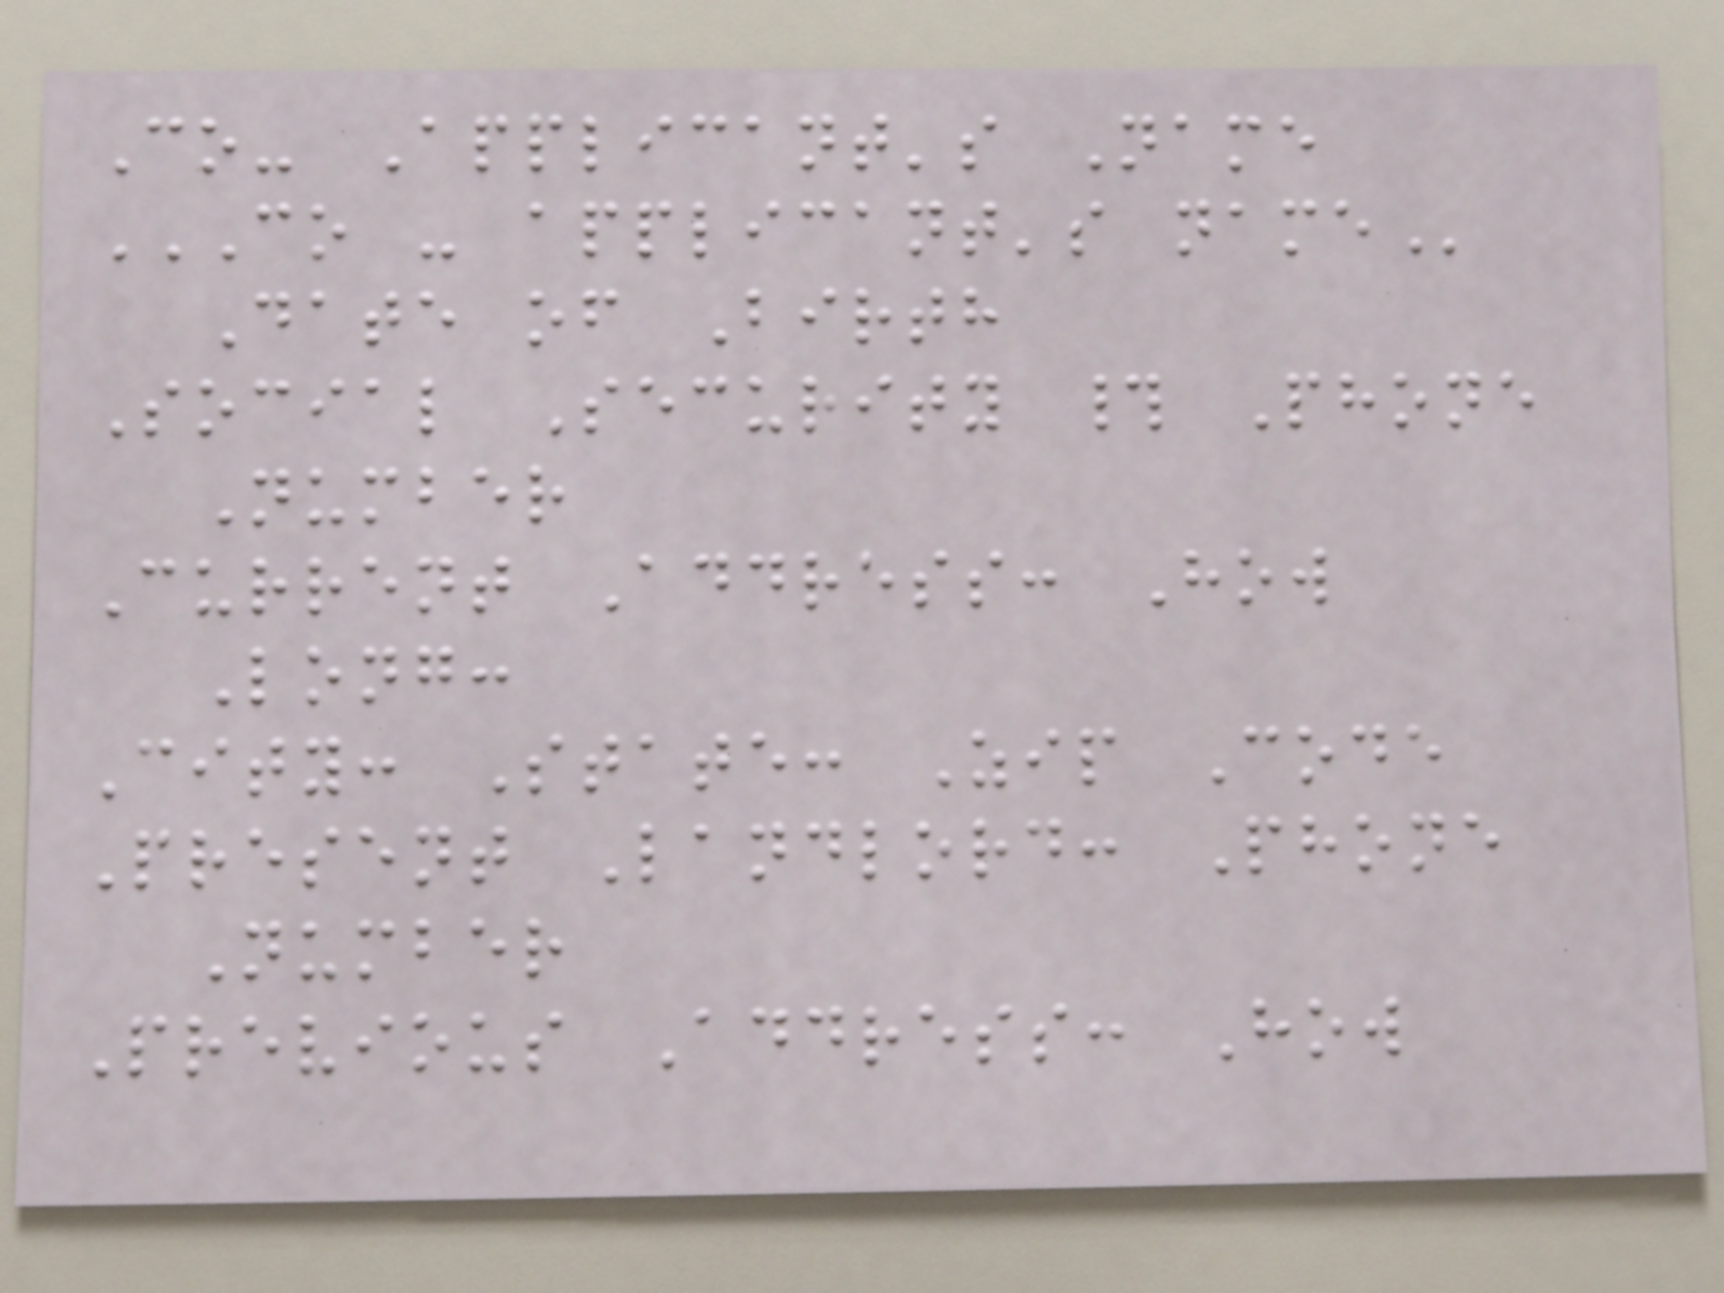Co- Applicant's Name
CO - APPLICANT'S NAME
Date of Birth
Social Security # Phone
Number
Current Address: How
Long:
City: State: Zip Code
Present Landlord: Phone
Number
Previous Address: How
